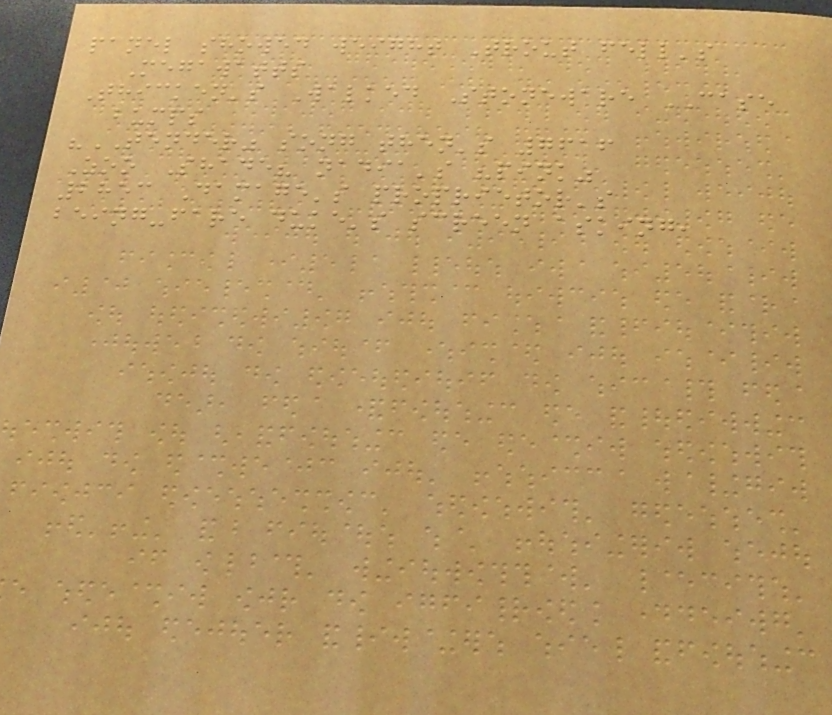panel showed weight Trout fell's
Megawatts
Thicken's Walked Stoneware CASE
bumps
"TENDER" song then's 7616
Zoo Shade? nadia's "pink"
2853 Damage's proprietor's
being-fare duke's screen asking,
